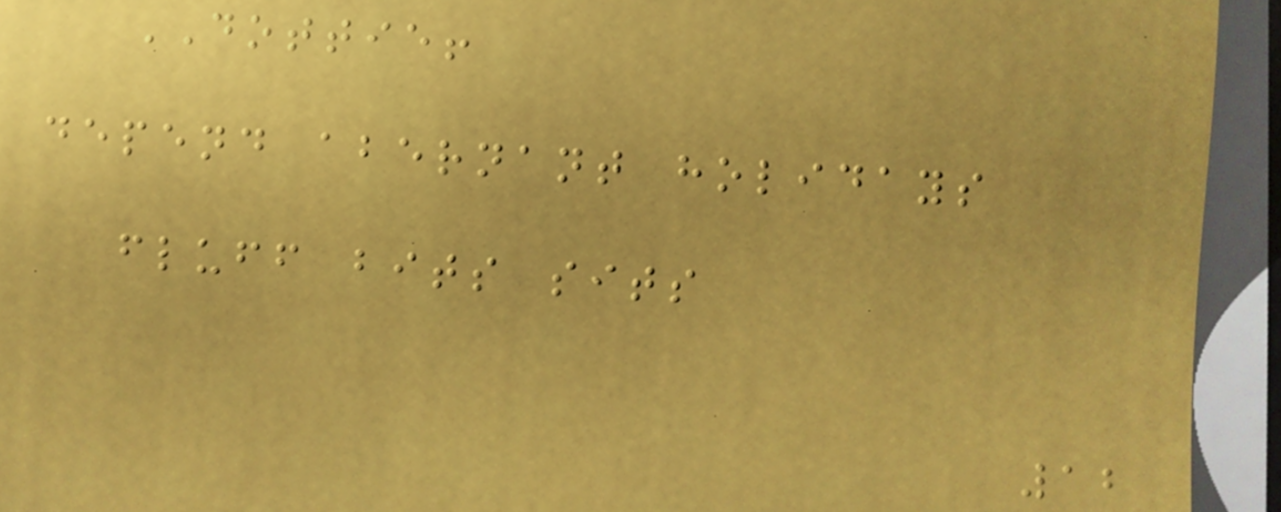DOTTIE!
depend abernant holidays
fluff bits sits
12
